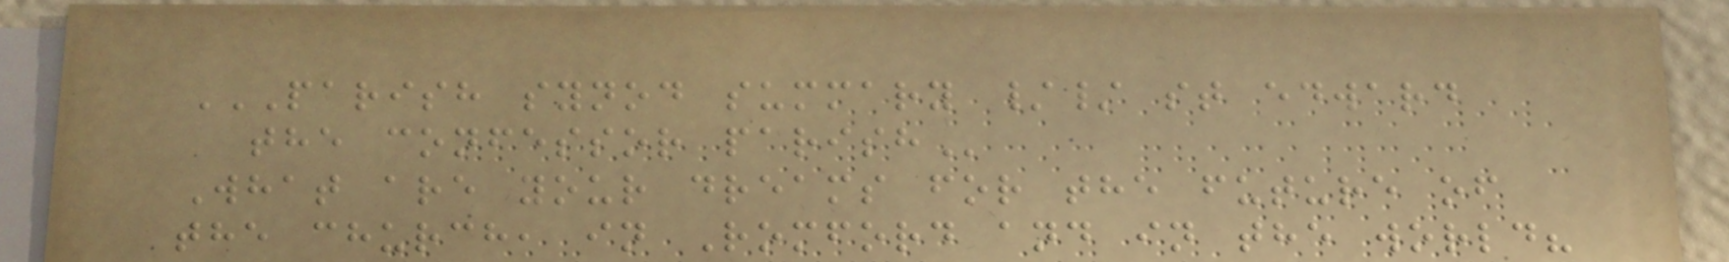PARISH SYNOD SUMMARY // ST EDWARD
THE CONFESSOR PARISH
What are your dreams for the future of
the church, in Romford and in the world?
